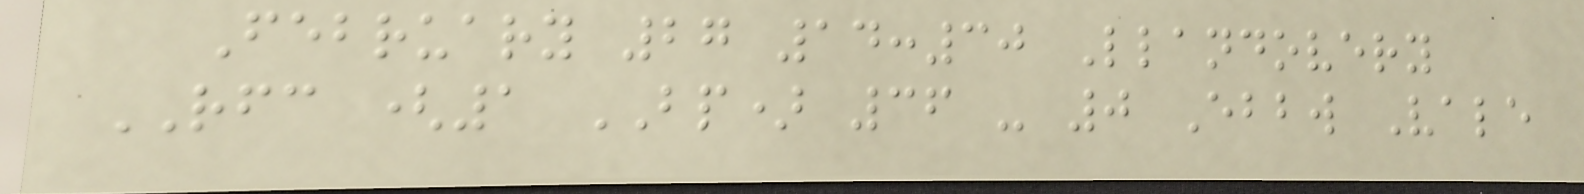February 27 14:30 Llandovery
RFC (1 BP) 36 - 0 Ebbw Vale
